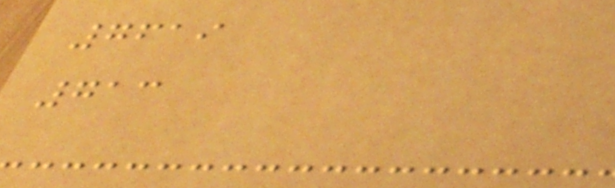7619
713
